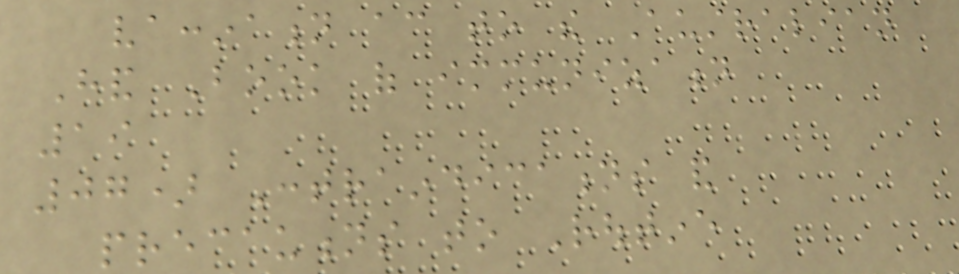vaccination according to the Australian
Hand Book of immunization
19
07) Contraindications and
precautions to Routine
